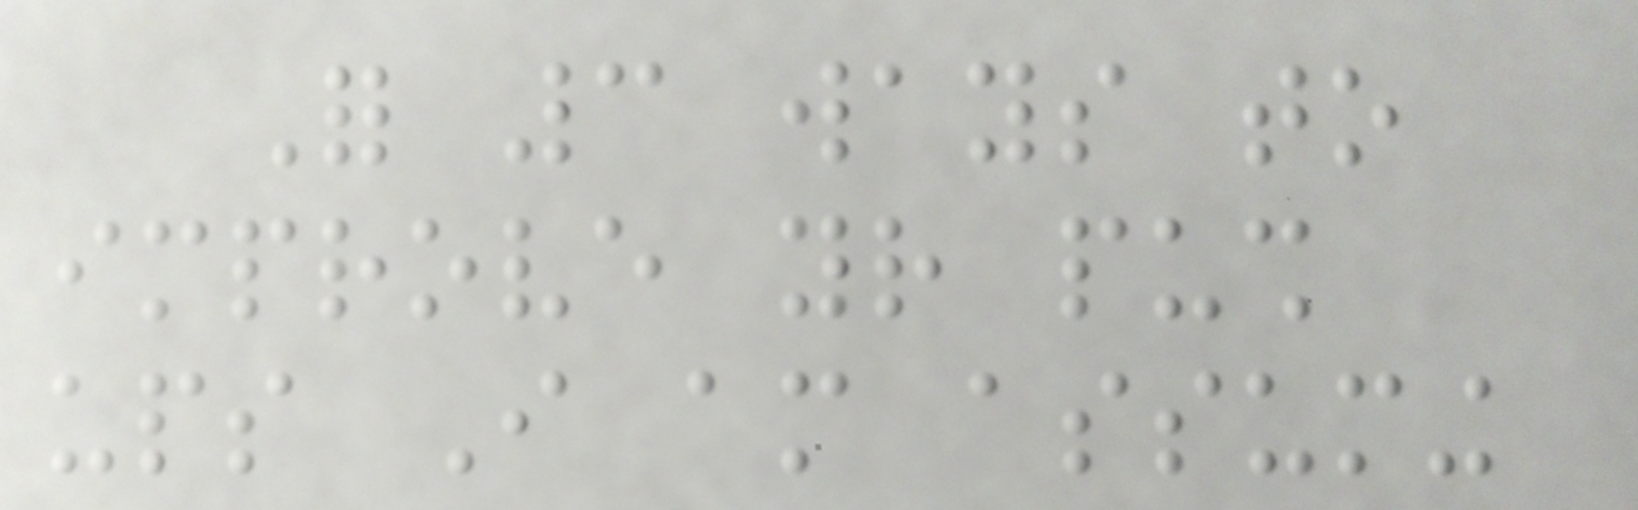For 3 ways to
improve your push
ups I am assuming
